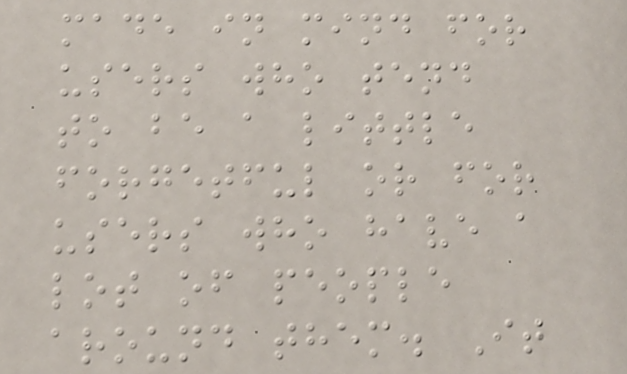made in mind for
users who tend
to be a little
forgetful or for
users who have a
lot of people
around them. It
